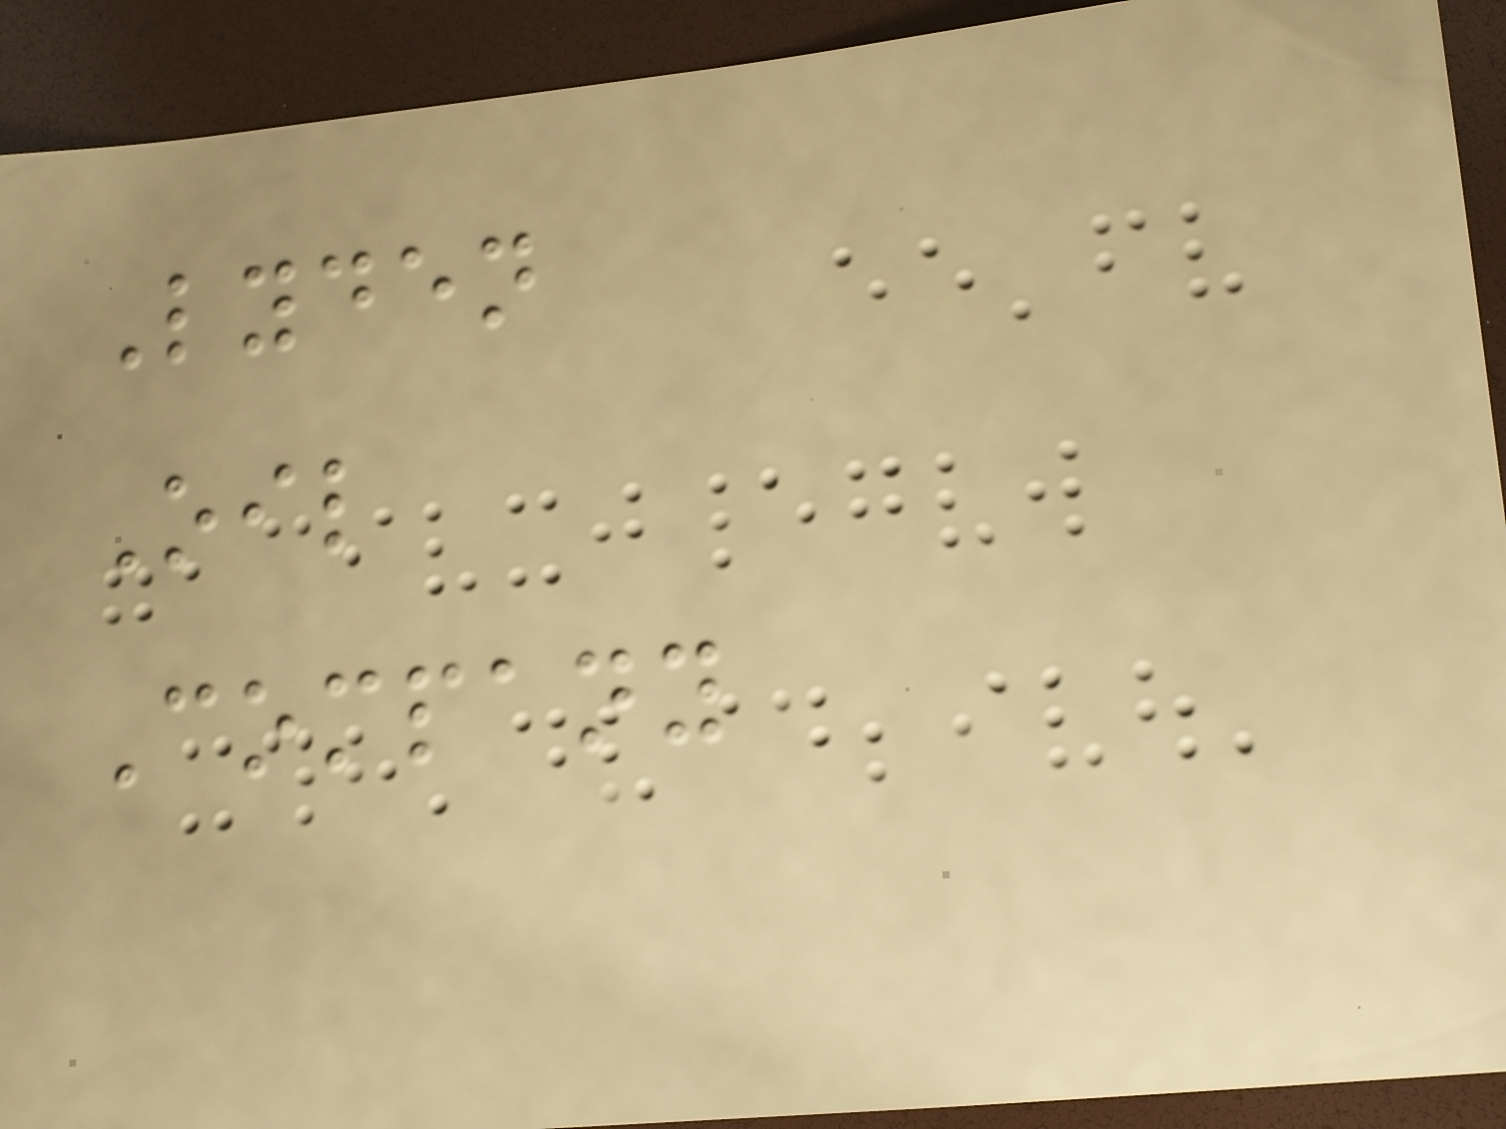Lyden
Oil
Company
